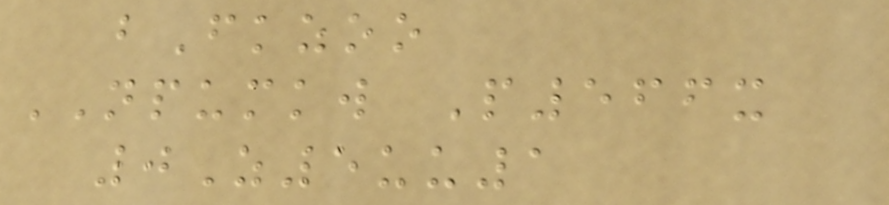bFkzoo
NPUMKW P566x
0Z5uu1
